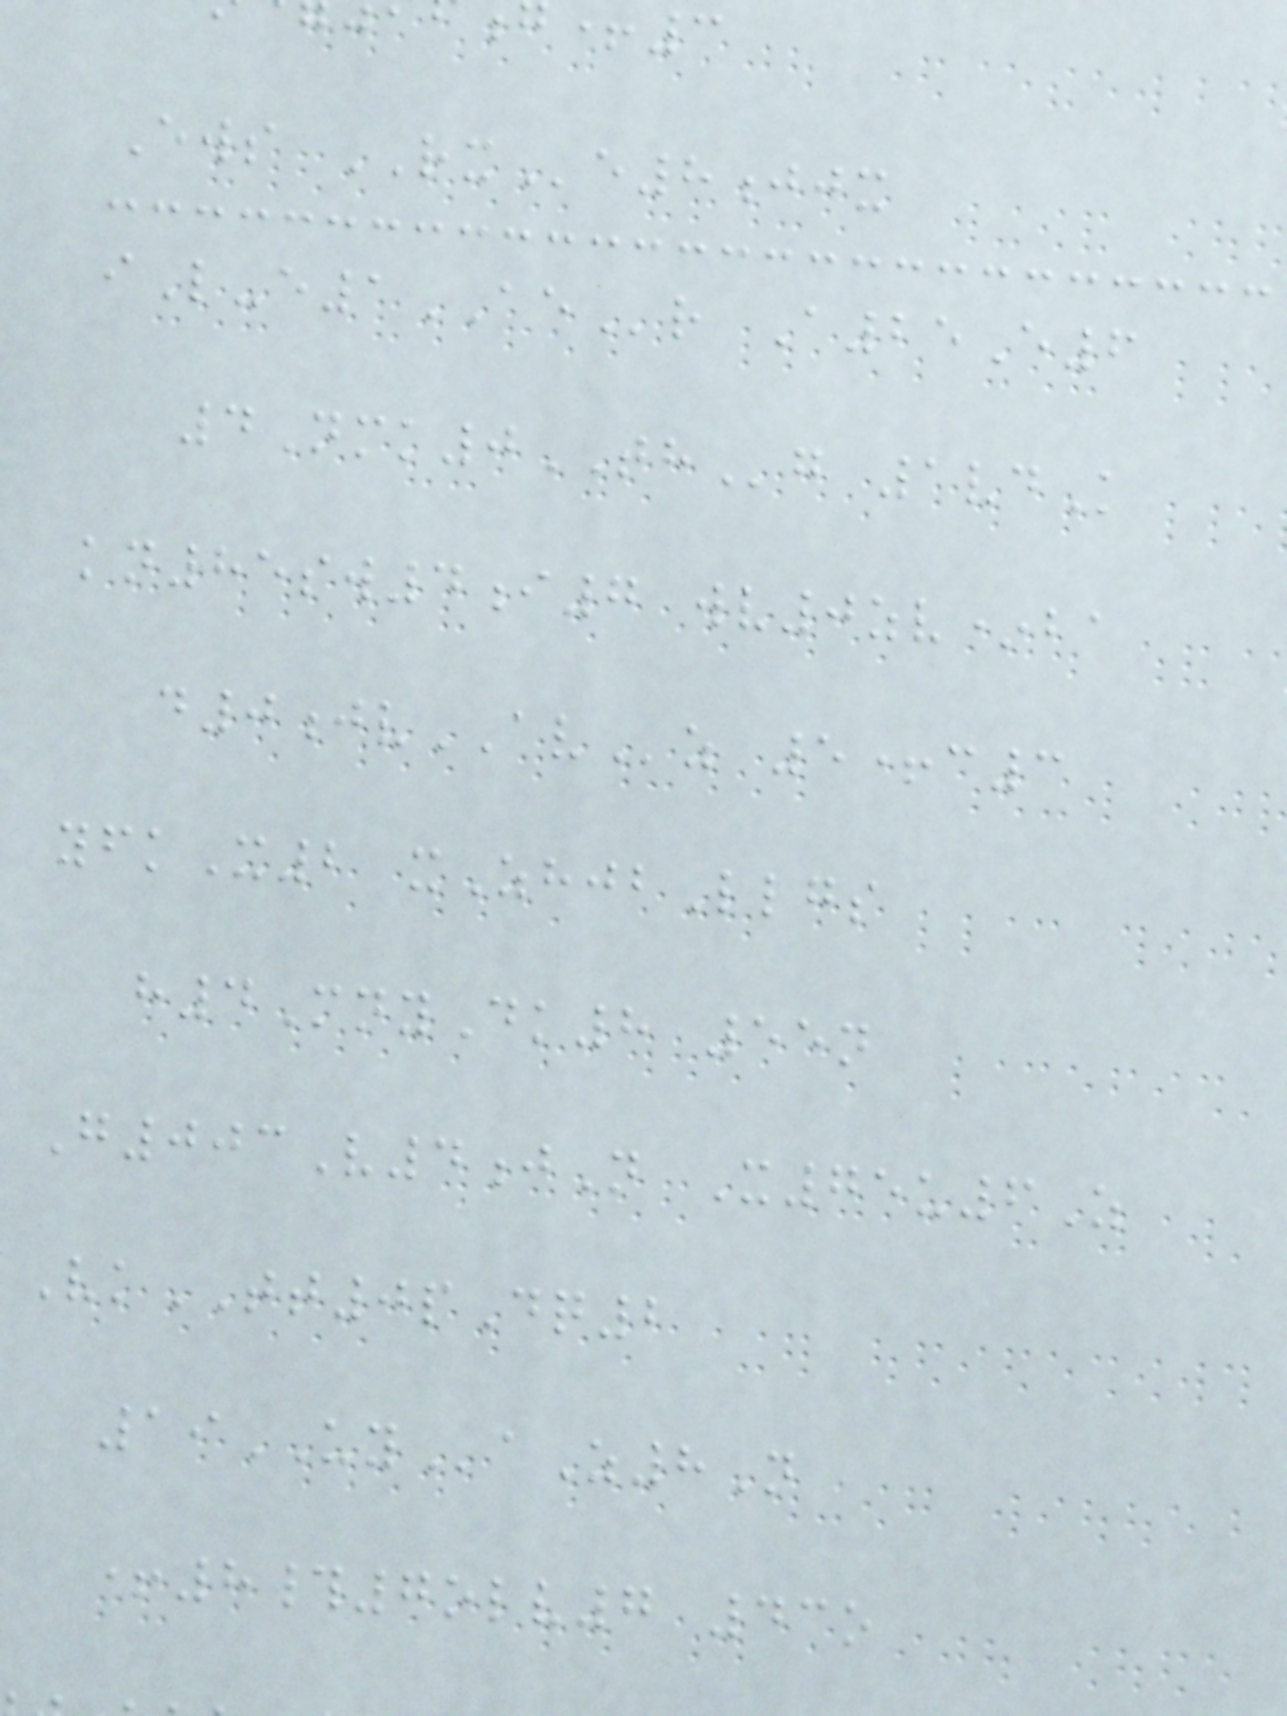+3
Ews RXe8jjx
iL-e1AEr A25E6
4Nmk0THg 1vdK
kn85sw4i7 wv0zv*ba
d0jvAVz 5+c3
yfkX2 xZhjbLlgs
h4MnyDk8 55n
G003V4jN X75u6Z
VkTT0pDq2
19UYaZ8N
+8#7olv7 43o
